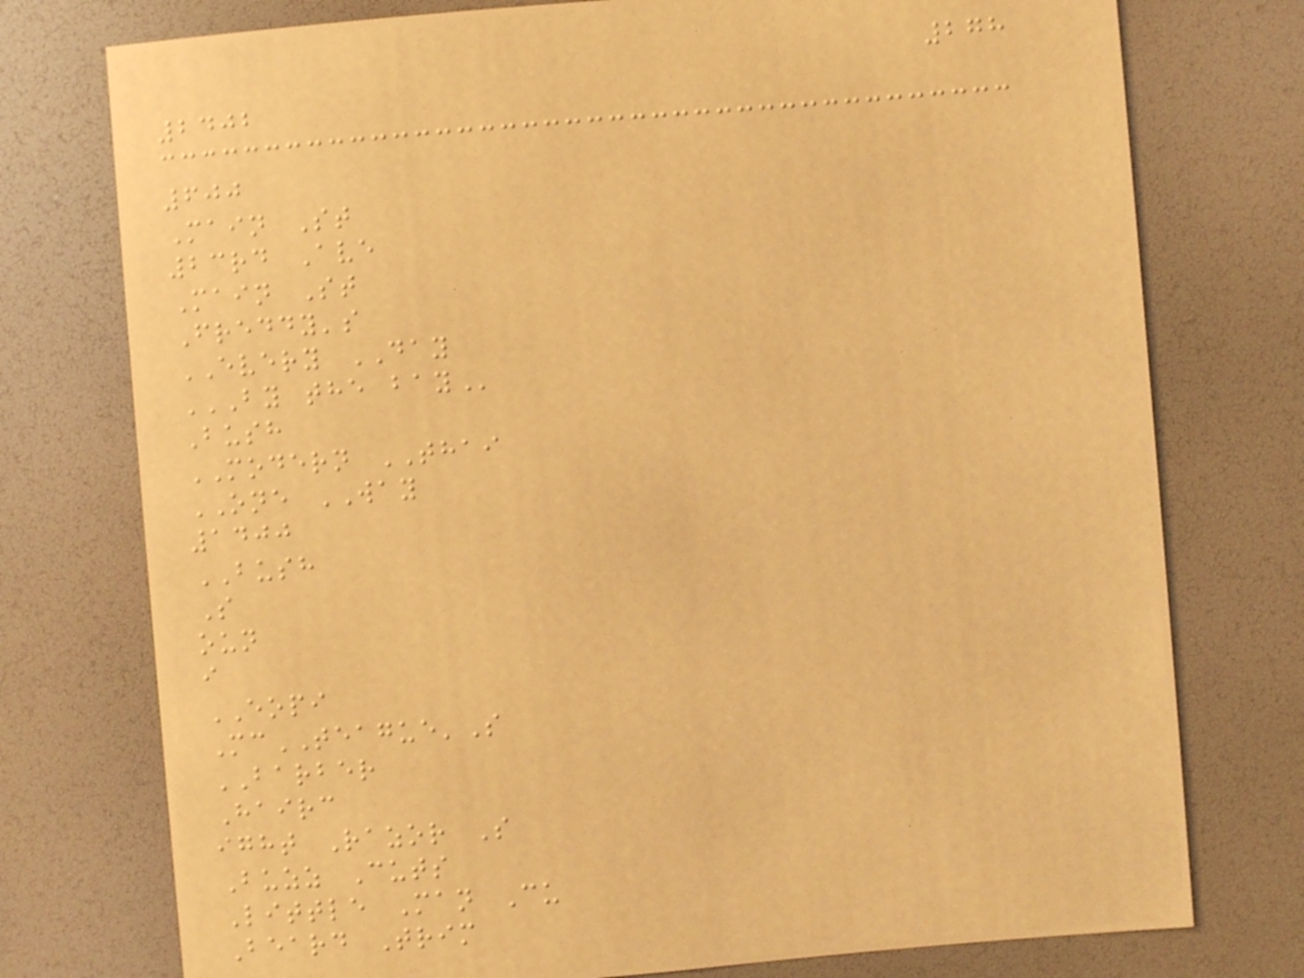278
2402
600
Main St
23rd Ave
Main St
Freddy's
EVERY DAY
BY THE BAY
Bush
MODERN THAI
ONE WAY
1400
BUSH
S
oun
i
EOPI
McTEAGUE'S
BARBER
Hairc
ight Razor S
Buzz Cuts
Little Man Cu
Beard Trim
